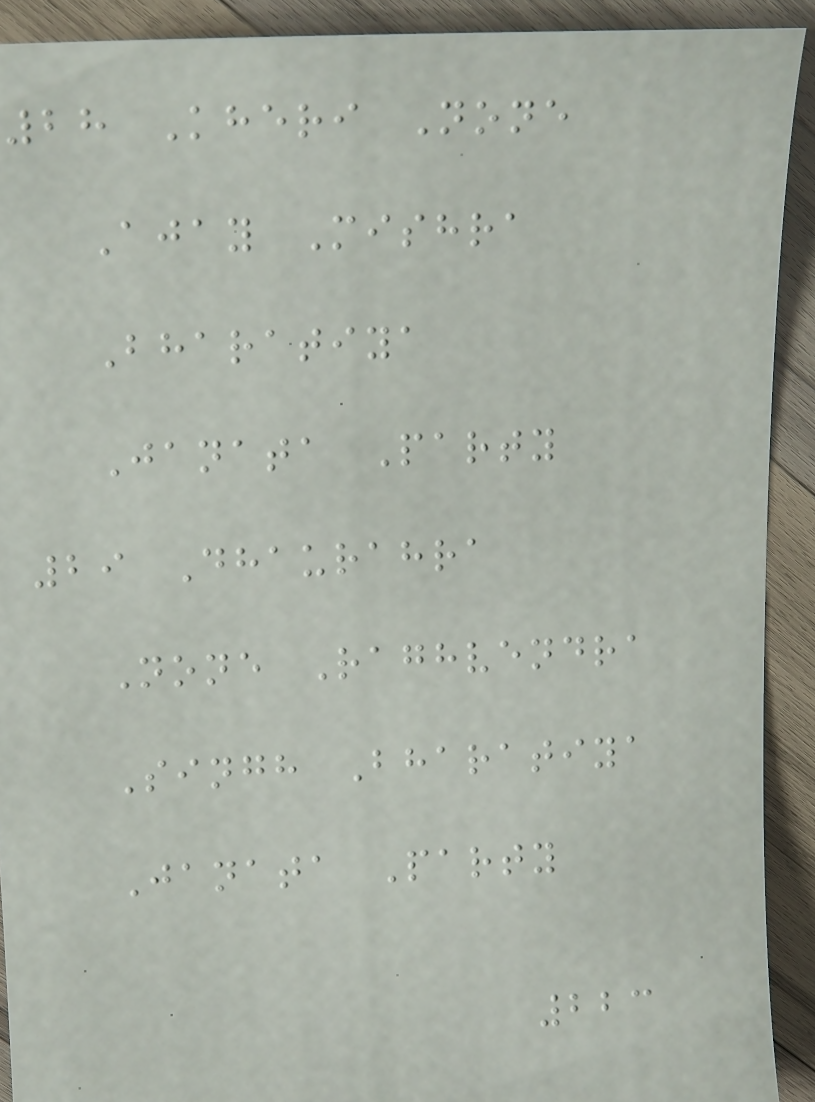28 Kheri None
Ajay Mishra
Bharatiya
Janata Party
29 Dhaurahra
None Raghvendra
Singh Bharatiya
Janata Party
223
